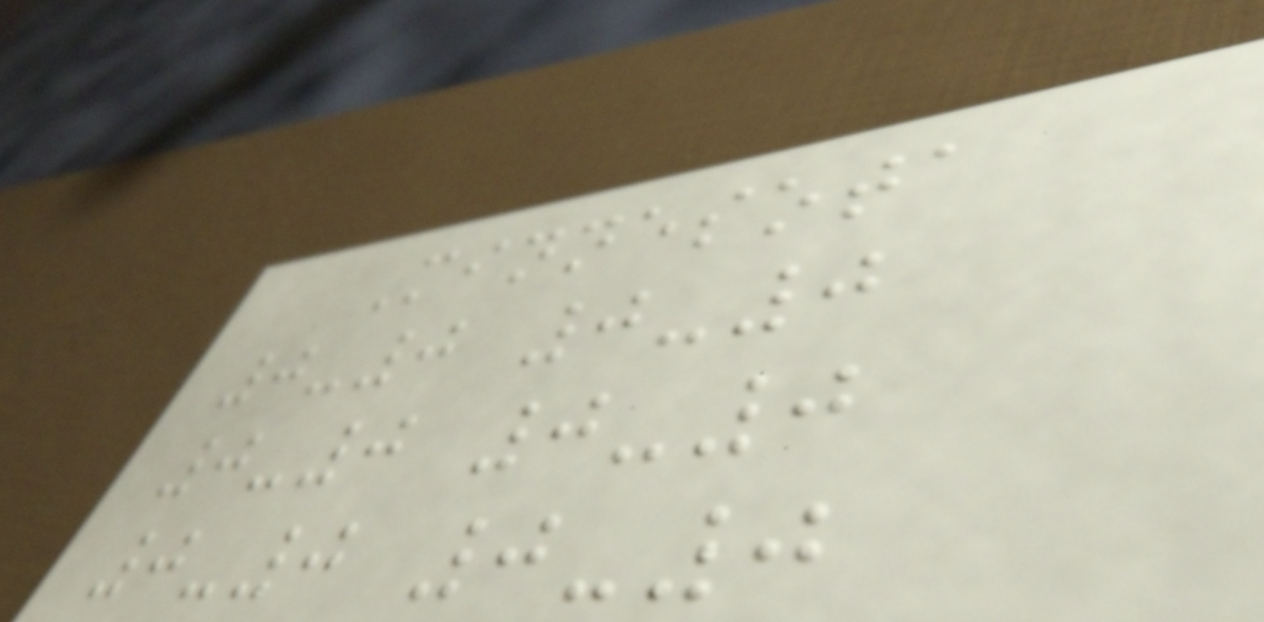Minnesota
0-0 0-0
0-0 0-0
0-0 0-0
